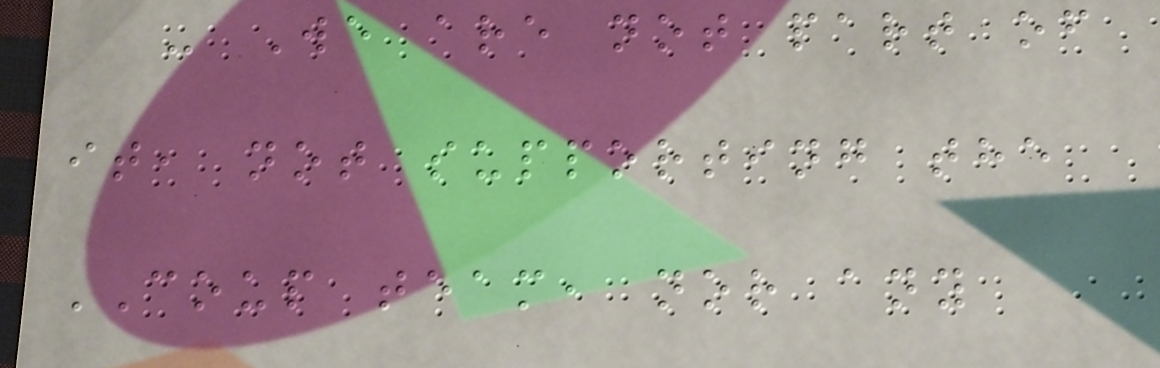- We are not part of
it, not supporting the
COUP team, nor any
